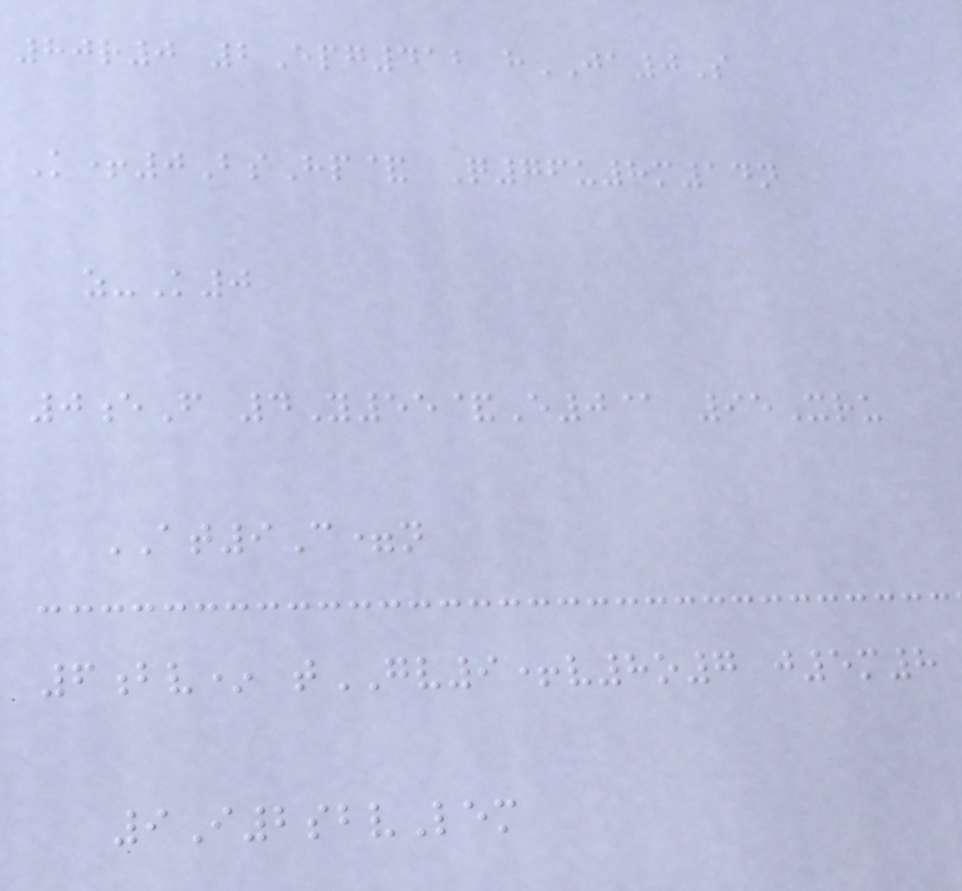80r0 2Epg412 hJA0S
K+0BsHp& Q76u8m14n
z-K0
0eF 4Y55&E0@ 95Xru
AT9C=n
6bv* tGV9+v8o7 j5m8
9I2sbvLem
